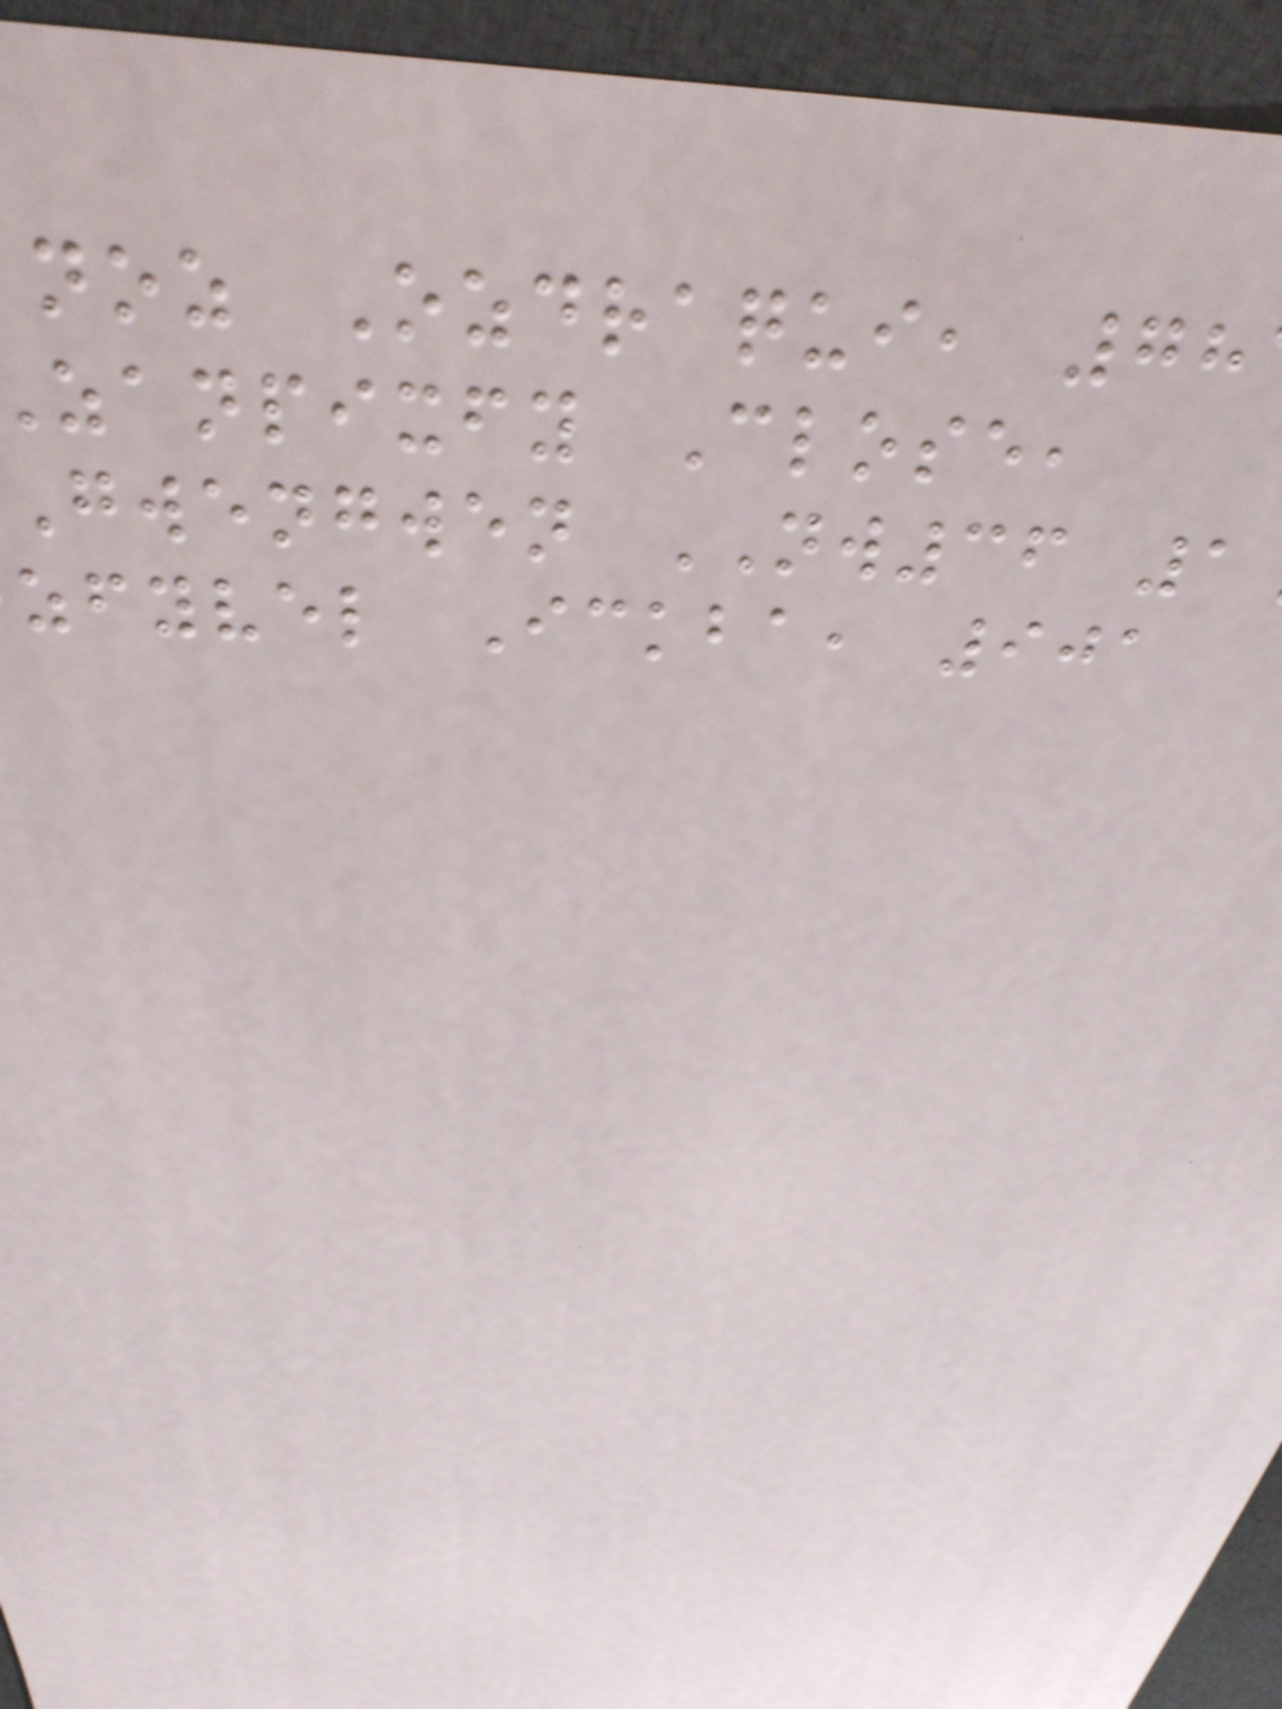noz Ozdraqui, 78
zanpixfy Close,
Gwengwen NW36 1
zfyvel Ickba, 901
